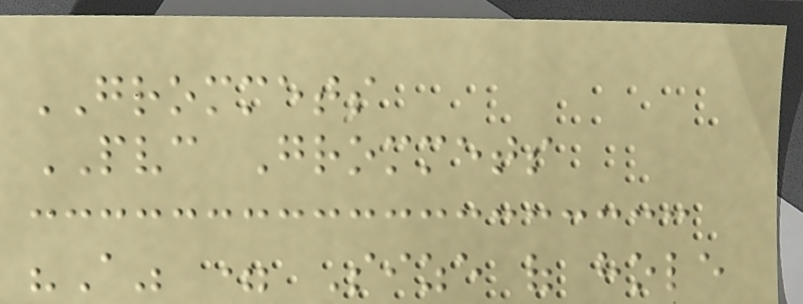GROMMETS
PVC Grommets
"A" = Size of hole
